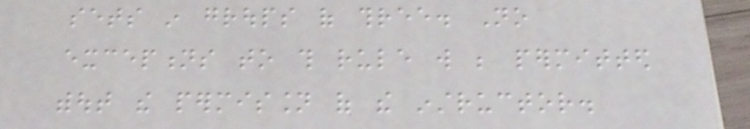sets in groups of three. No
exceptions to this rule will be permitted
without the permission of the instructor.
